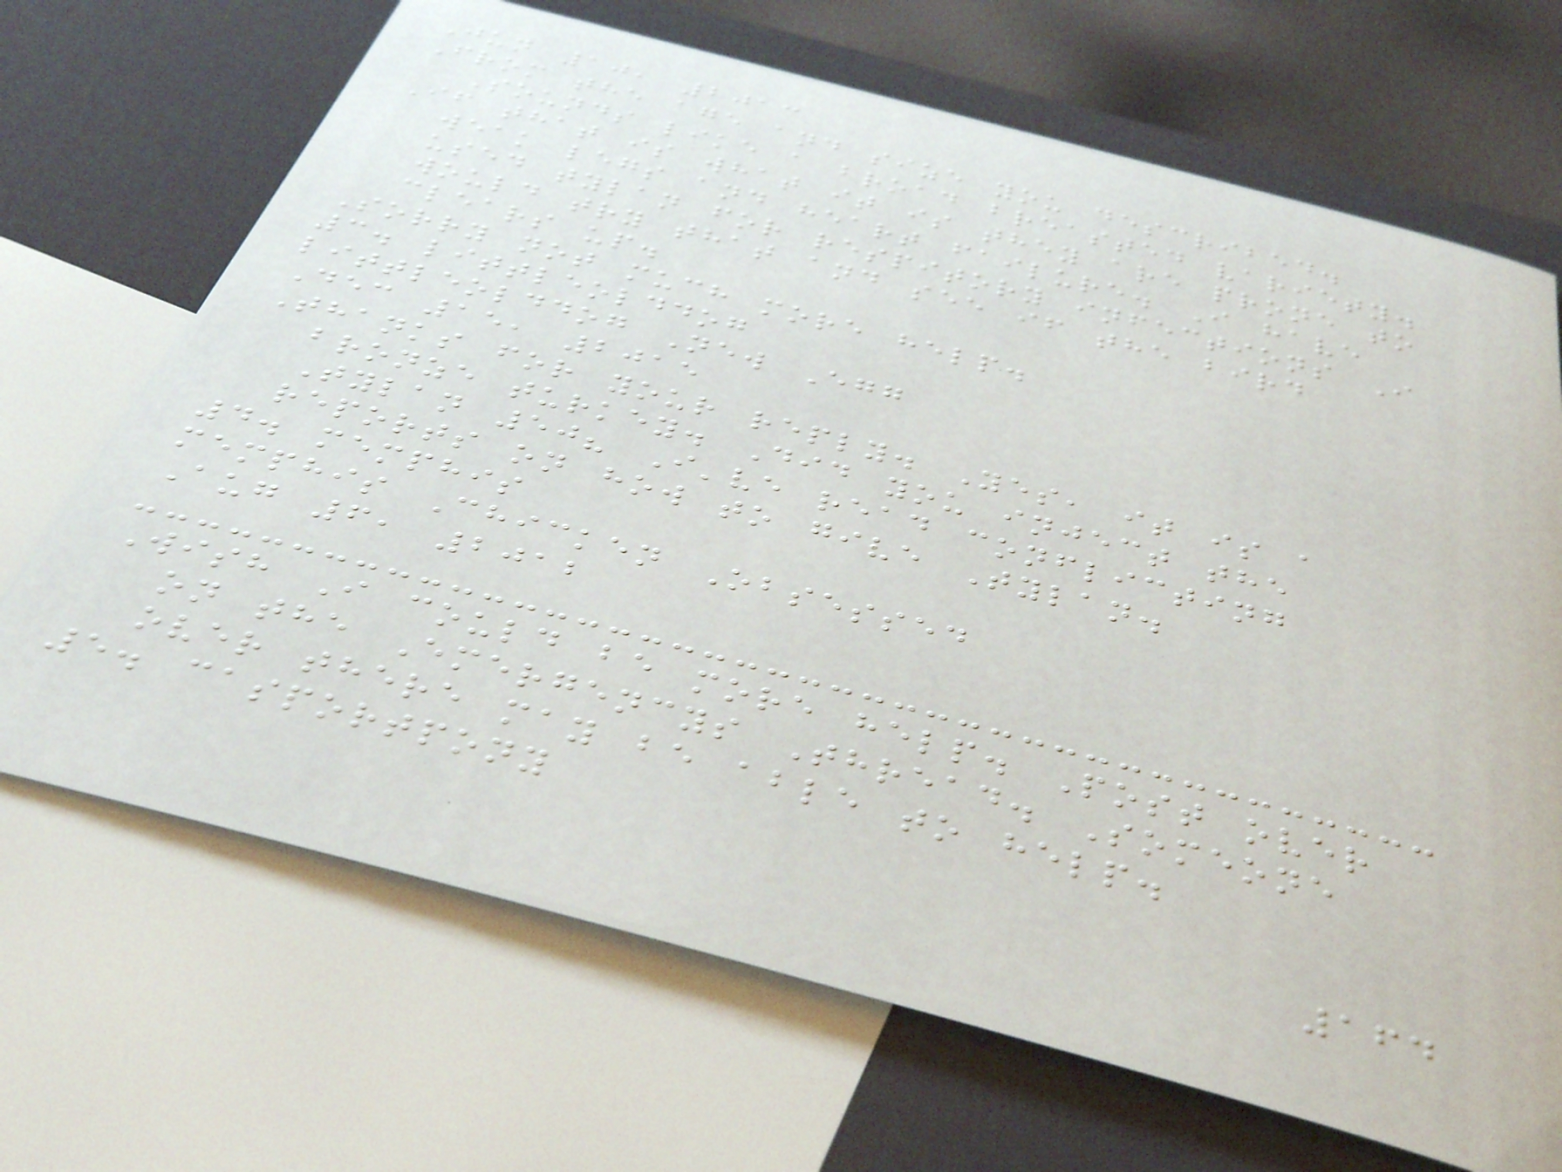Jun 10, 2013
From the age and size you described.
Sounds like a broad breasted variety.
If that is what it is they are prone to
weak legs and heart failure. I have
used tylan for respitory infections I
would try that and see if the bird
clears up.
Sorry not much more help.
3. littleolddog
littleolddog New Egg
Dec 15, 2015
Thanks for your reply. Yes, it is a
bronze turkey. Did you inject the
Tylan 50? I've read conflicting
reports on how to give Tylan.
4. memphis
memphis Chicken Obsessed
Aug 6, 2012
Wish I could be more help. Post over
on the Emergencys Thread. Someone
over there may be able to help.
5. casportpony
164
